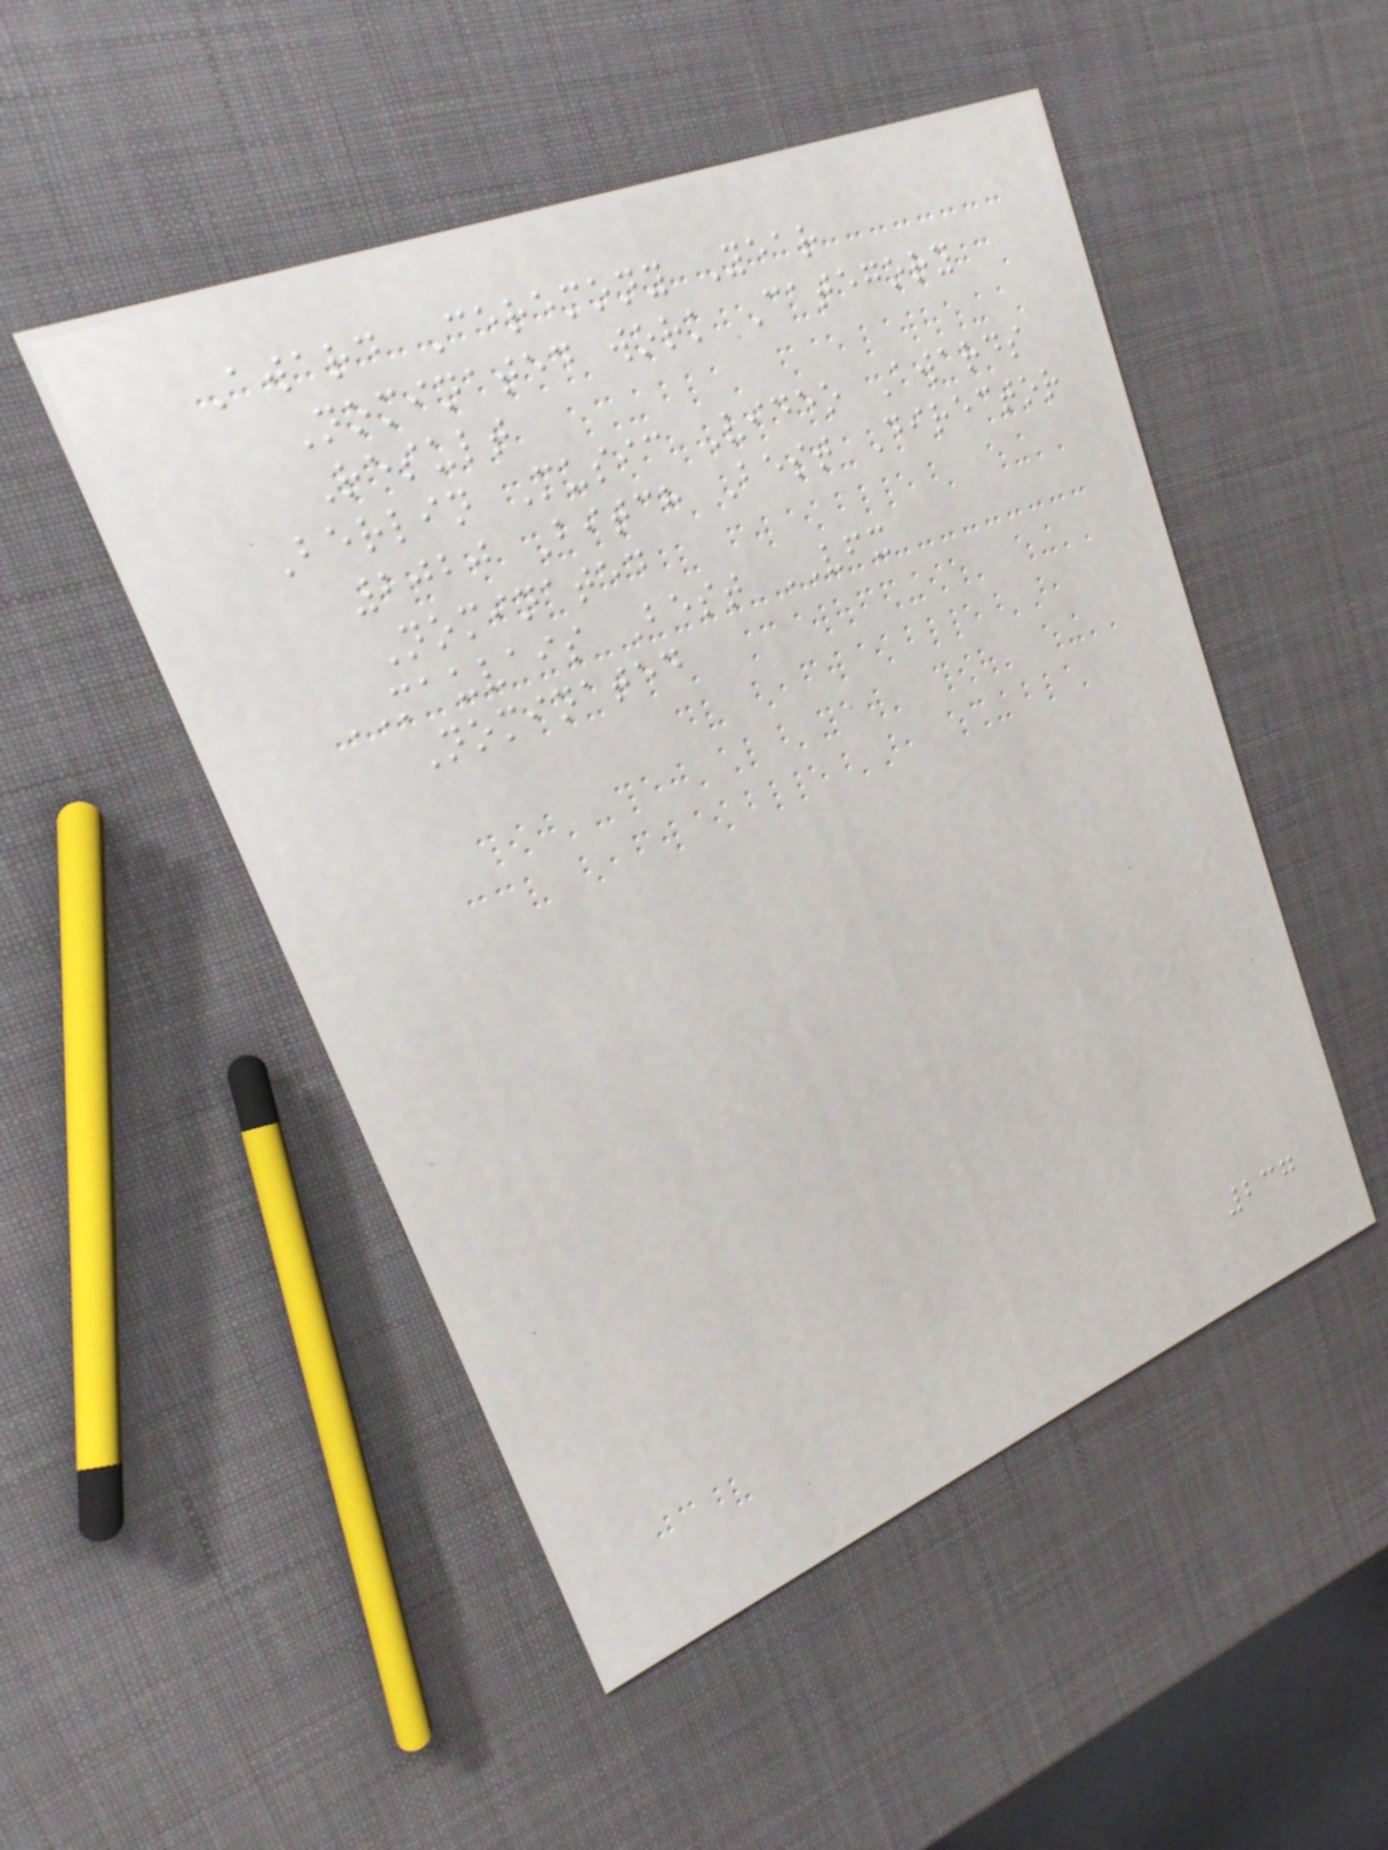Award Ceremony Year
Nominated work Category
Result
Berlin Music Video Awards
2020 Bitch Best Director
Nominated
MAUVAIS Best VFX
Nominated
237
